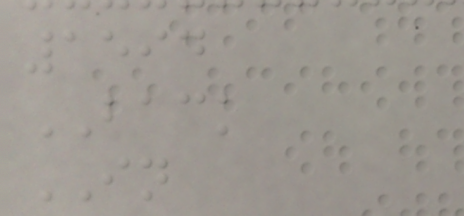1594
BACK
IN
